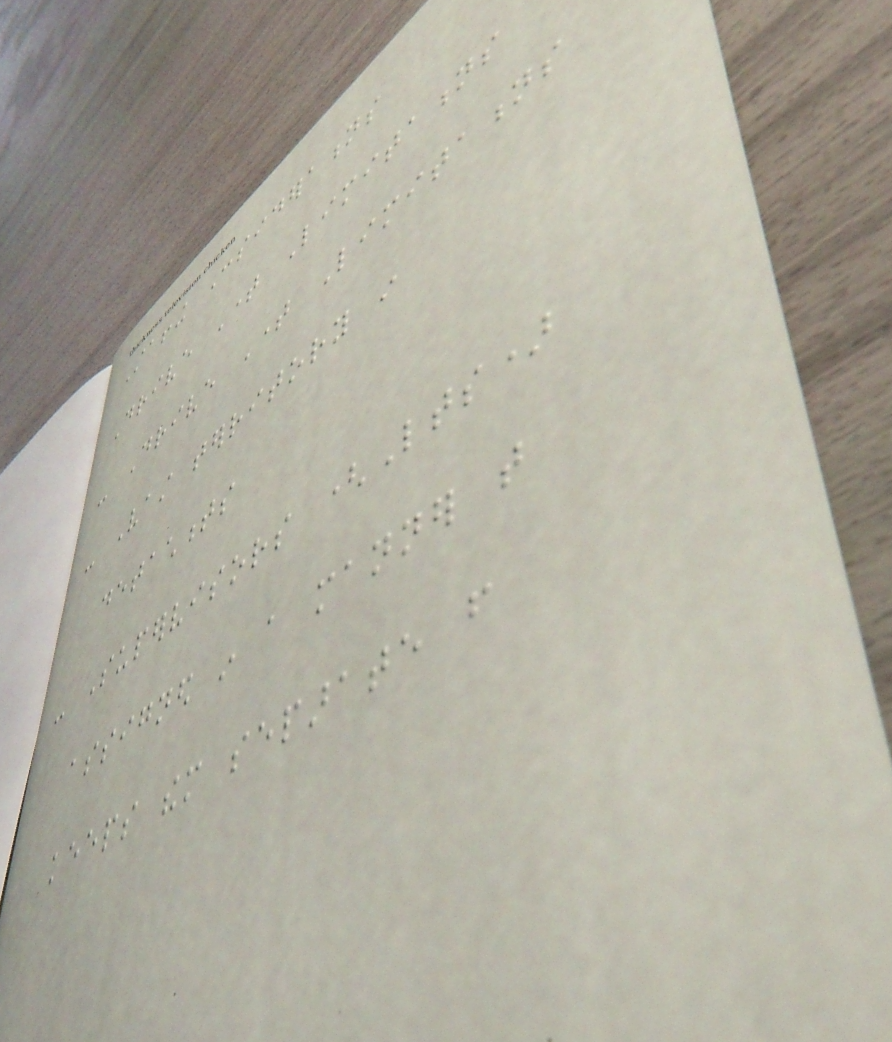Staffing Considerations
Drive Time Limitations
- Drive Time Limitations
- Vast territory in
detachments
- Supervisors (Lts)
assigned in a manner that
keeps them separate from
